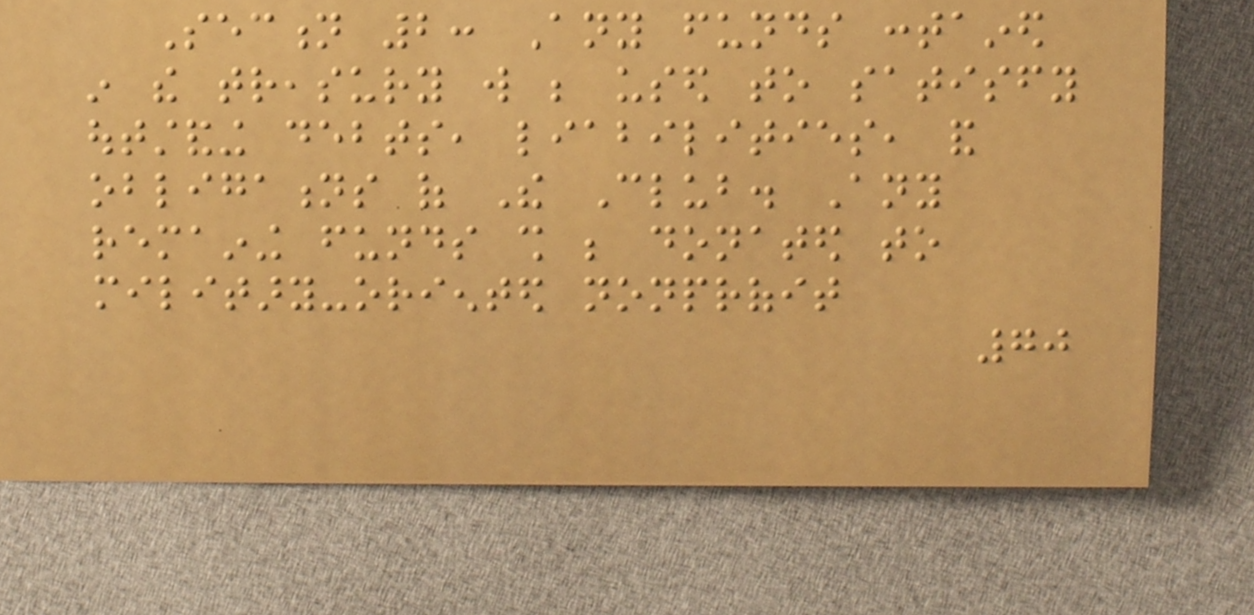Section 2: Any funds contained
in the treasury will be used to satisfy
outstanding debts, liabilities, and
obligations of The Club. Any
remaining funds shall be donated to
military-oriented nonprofit
70
